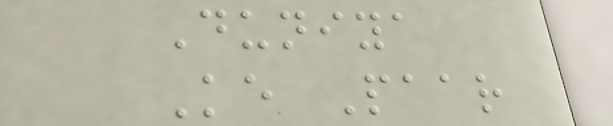Duniya
Ke Paar
